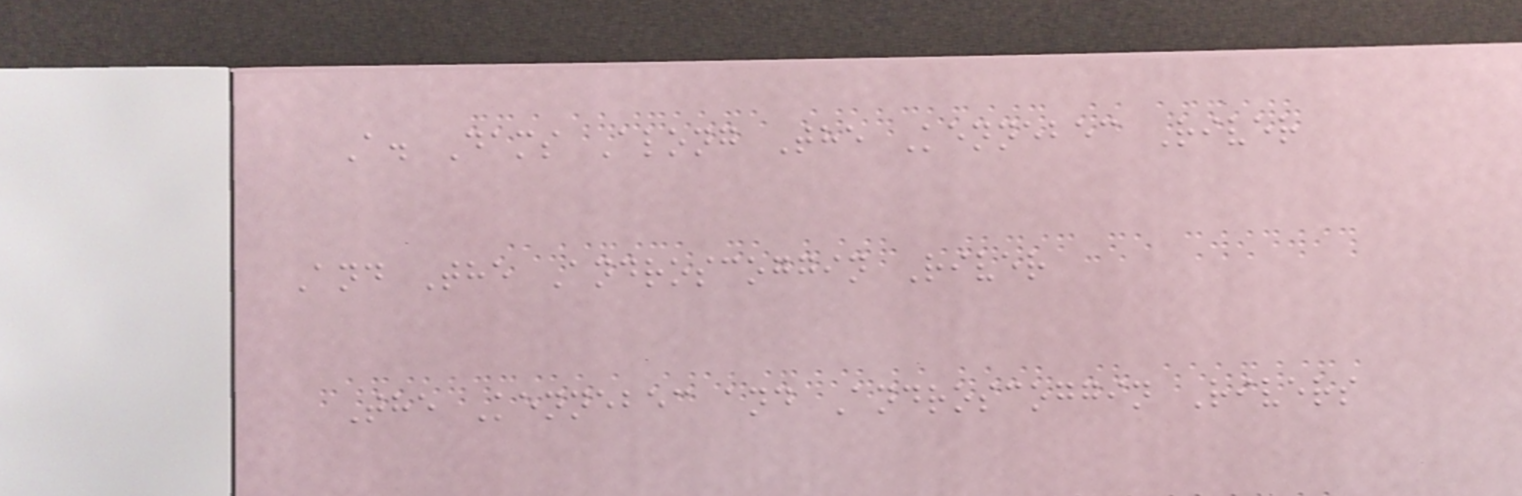A. Dams Along The Kennebec River
And The Androscoggin River
The Kennebec and Androscoggin Rivers
